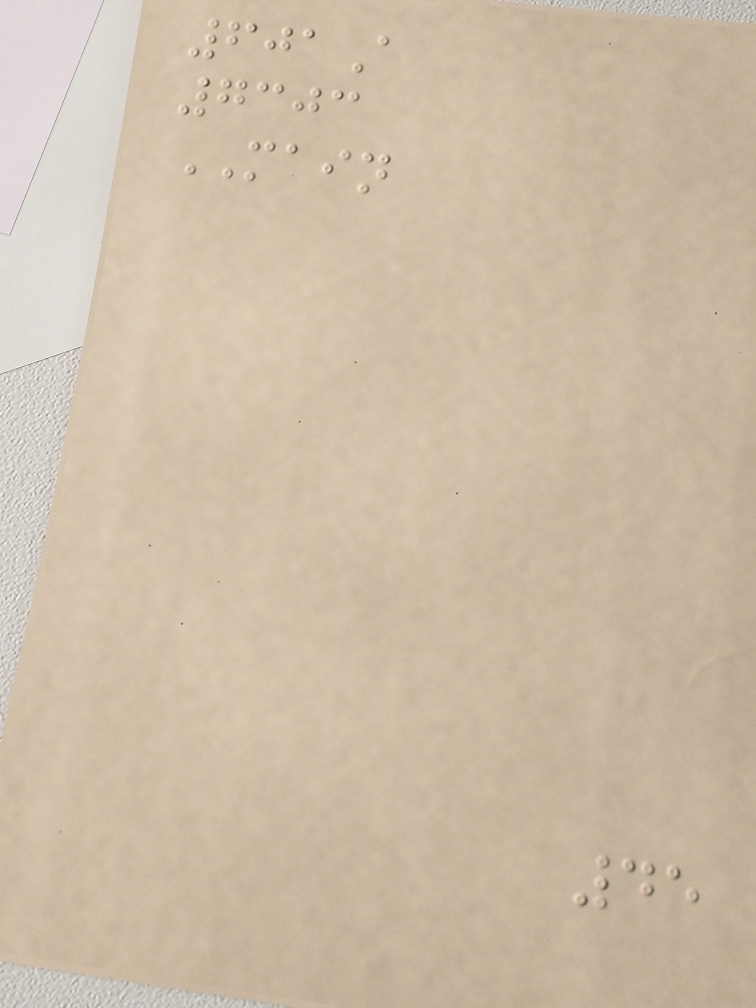601A
7303
MAIN
45
